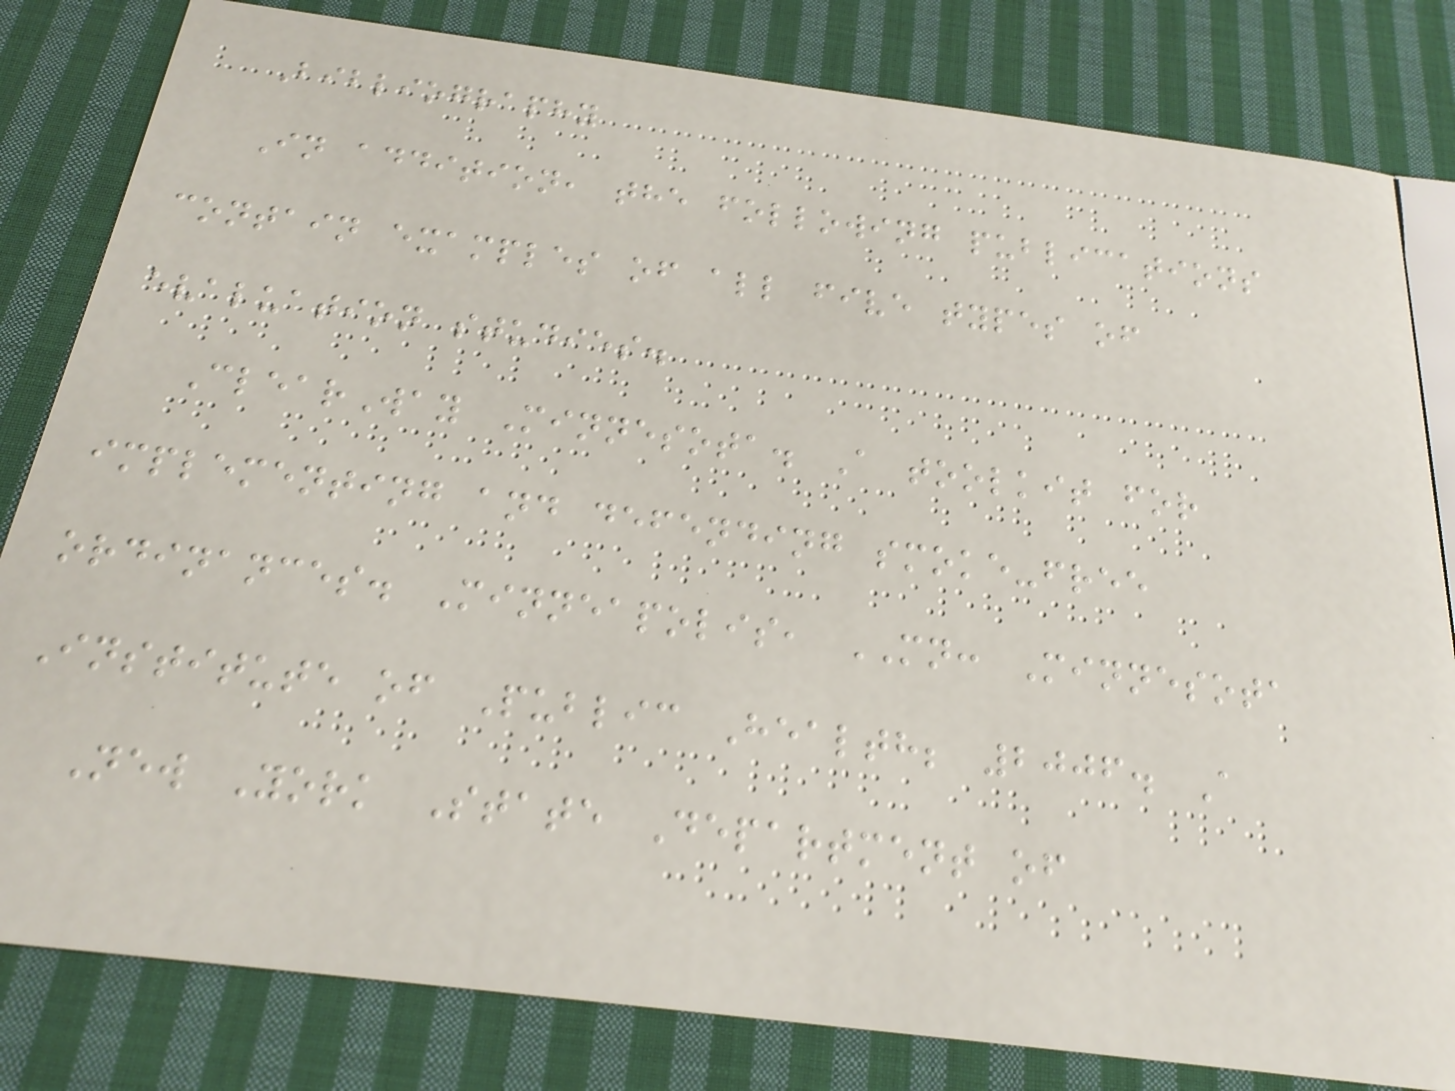Bibliography
In addition, the following publications
contain examples of all five types of
evaluation studies.
ClearWay Minnesota. A toolkit for
implementing and defending smoke-free
ordinances. Minneapolis, MN: Minnesota
Institute of Public Health; 2006. A
New York State Department of
